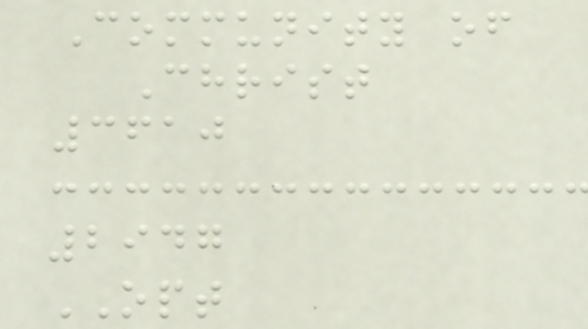Community of
Christ
3610
2947
OPT
